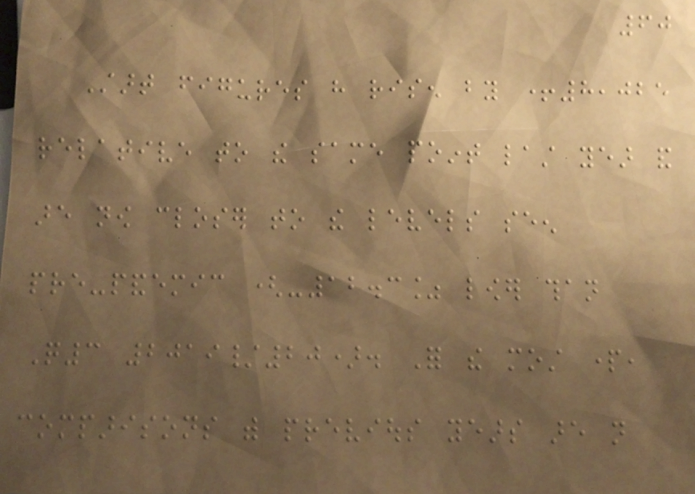60
Start figures have risen by +8,025
relative to the same point last year and
are now closer to the levels seen
pre-pandemic (-12.3% lower than
Q3 2019/20). For the most part,
comparisons with previous years are not
